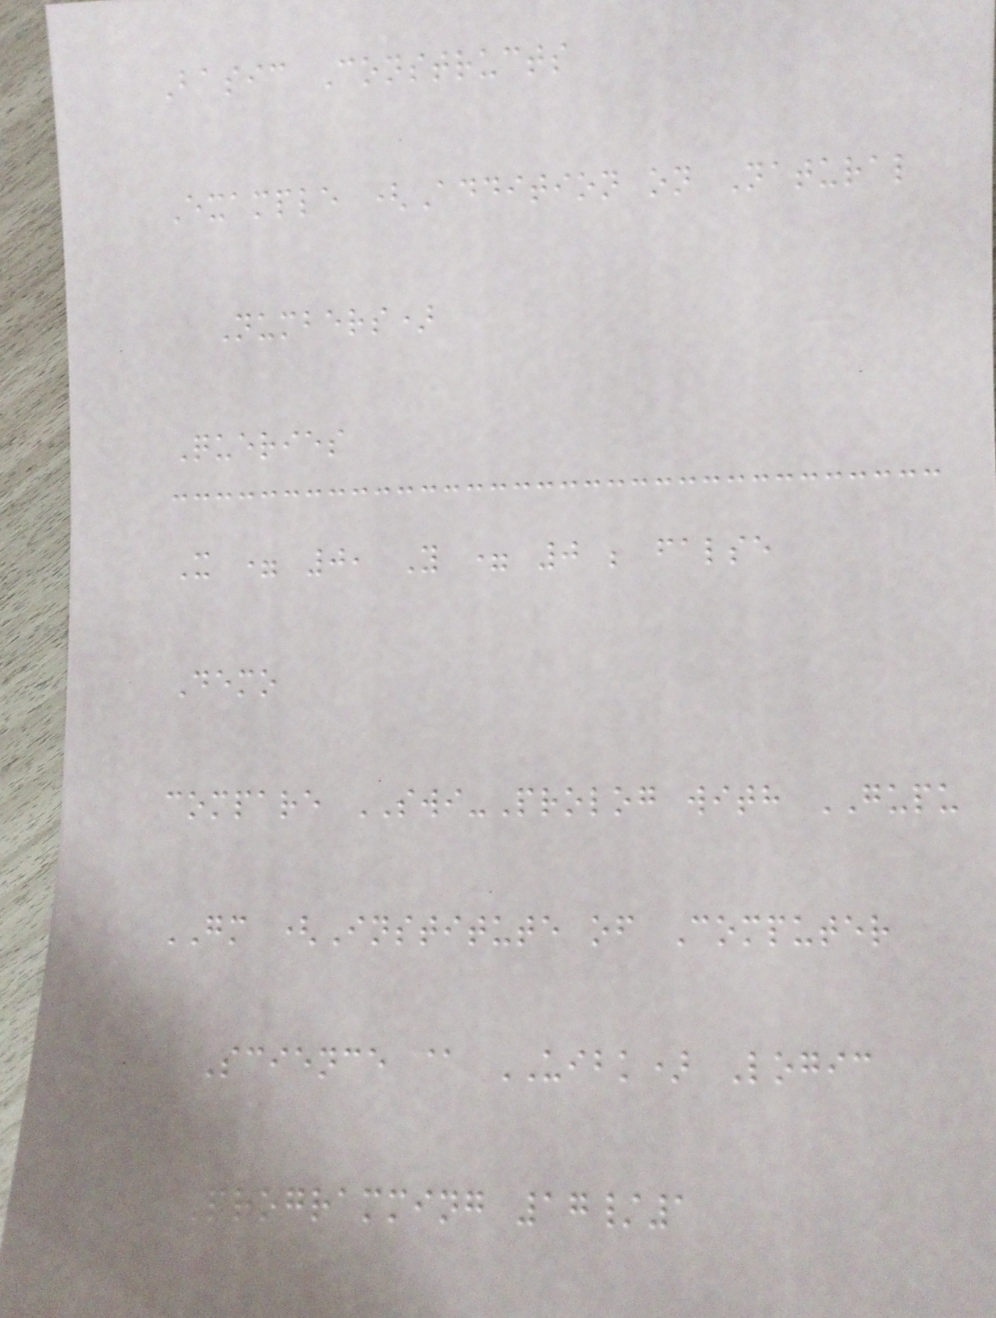Basic Constructs
Example (Addition on Natural
Numbers)
Queries
X = 0, Y = 0 ; false
Demo
compare SWI-Prolog with GUPU
GM (Institute of Computer
Science @ UIBK) Logic
Programming 17/1
